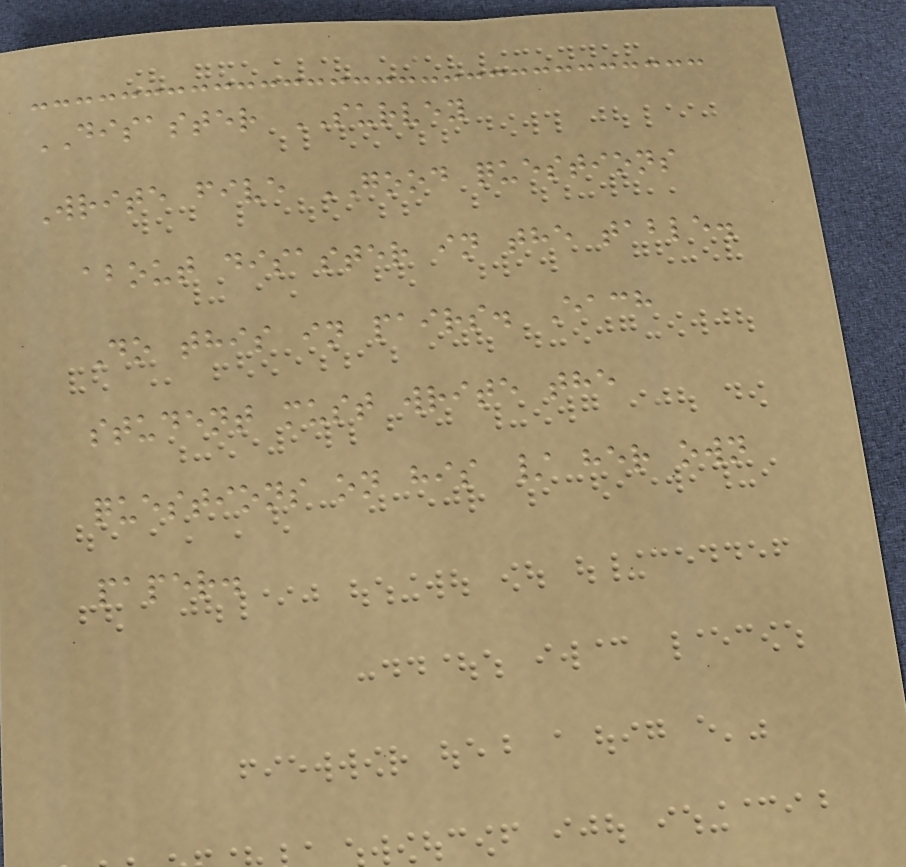DISASTER SURVEY
Write five GOOD questions
about disaster in the table.
Do this in pairs. Each
student must write the
questions on his / her own
paper.
